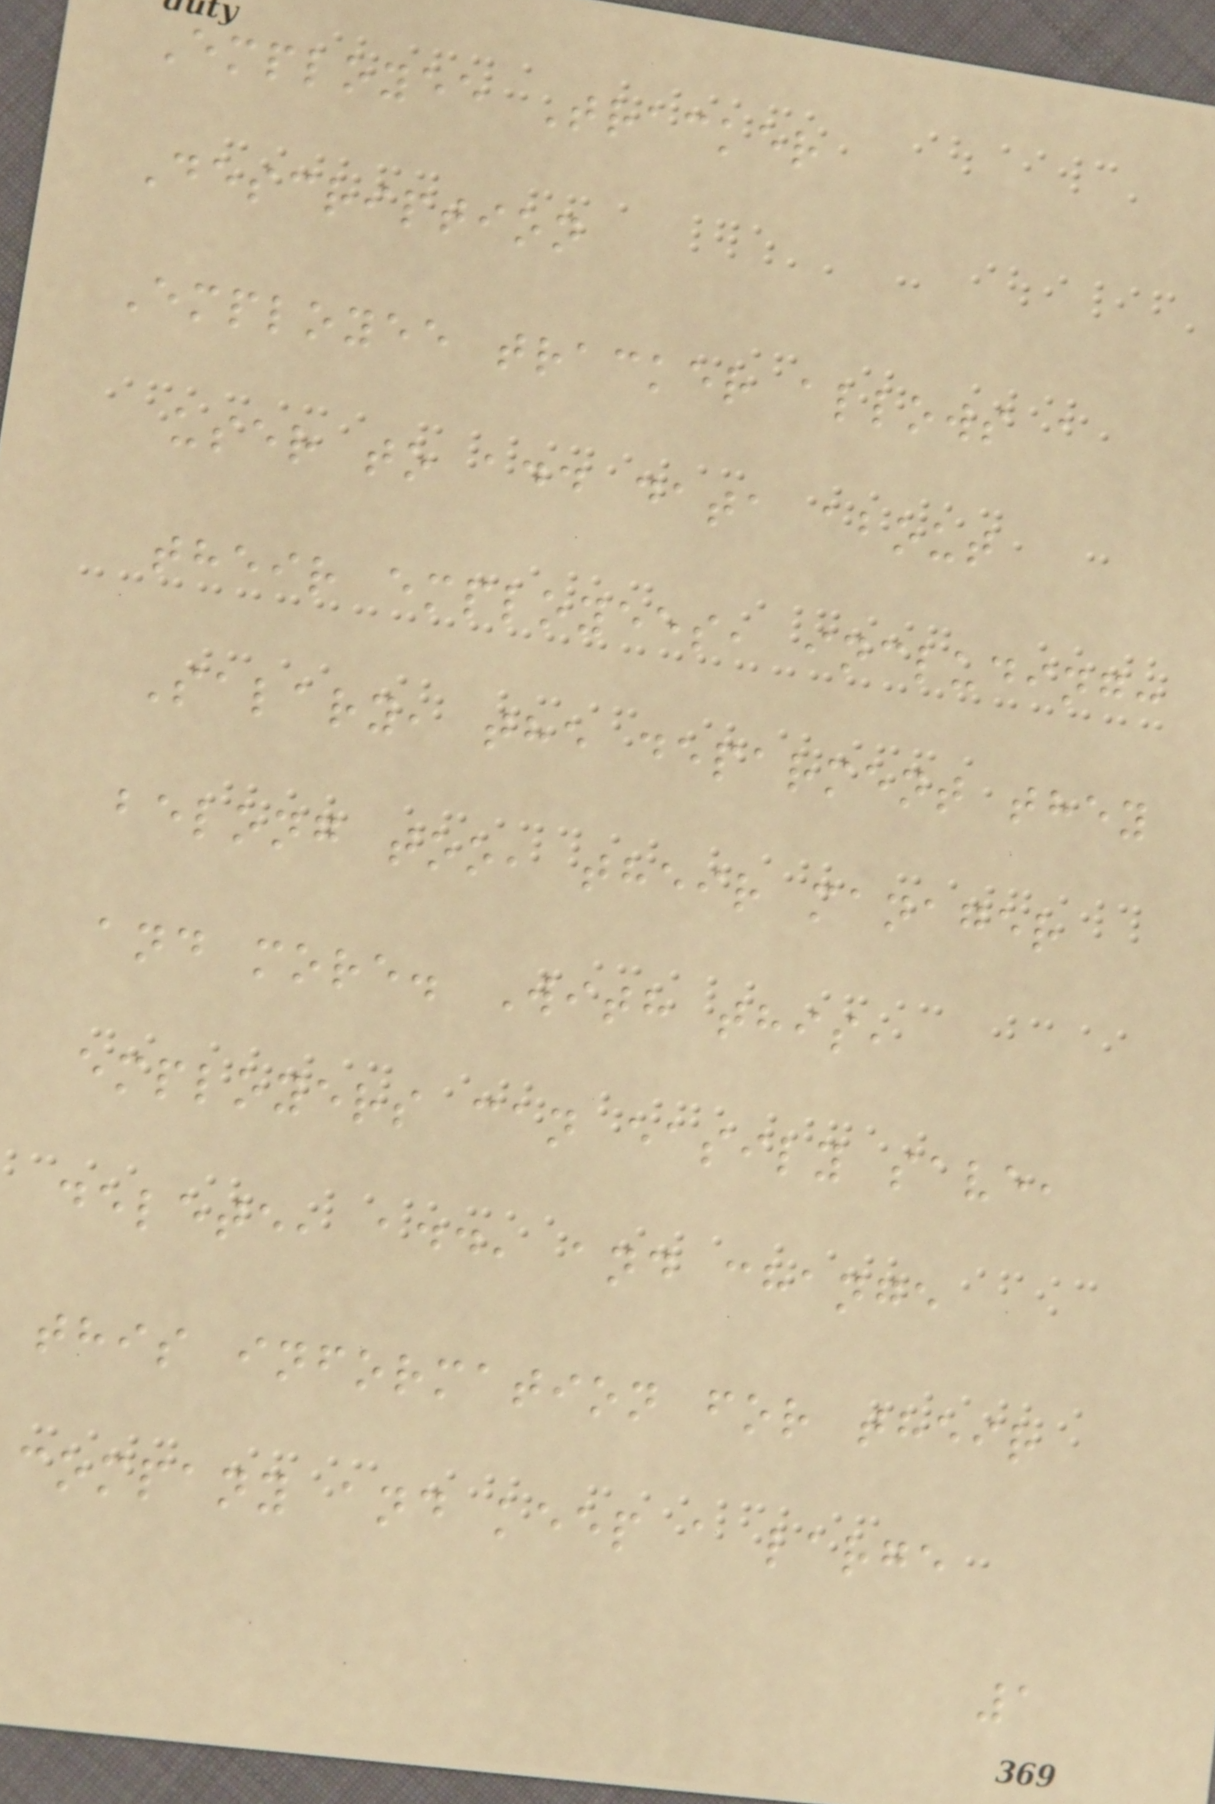Employee Tracker
Description
Employee tracker allows a
user to add data about
their employees, including:
Salary, the deparment they
belong too, their manager
and more. With this,
employers can easily save,
delete, add, and change
this information for their
company and keep a large
1
